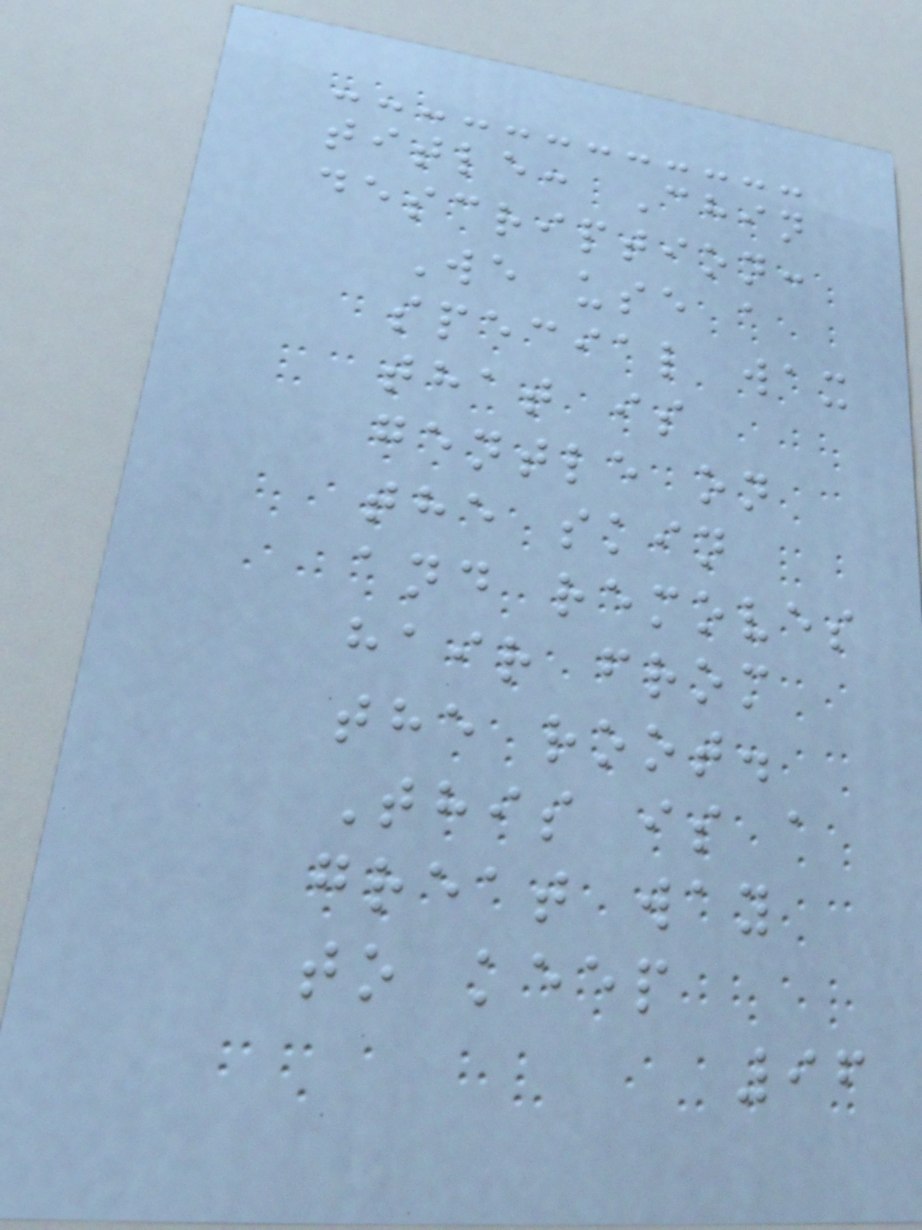title: Chin
description:
We use a
special wax
that is
gentle on
the skin
and removes
hair from
the root.
This is a
great way
to keep
96
